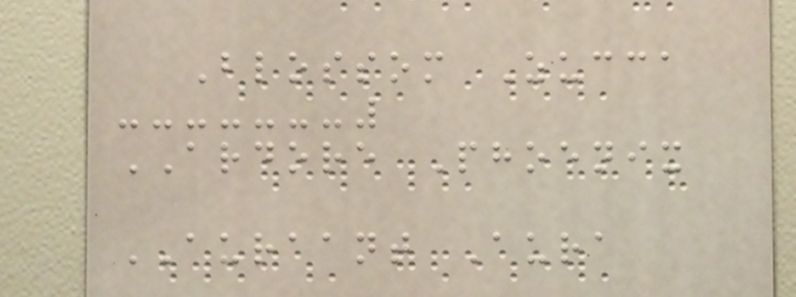Blossom Zucca
ARDORE Phoenix
AURAANT Aura
